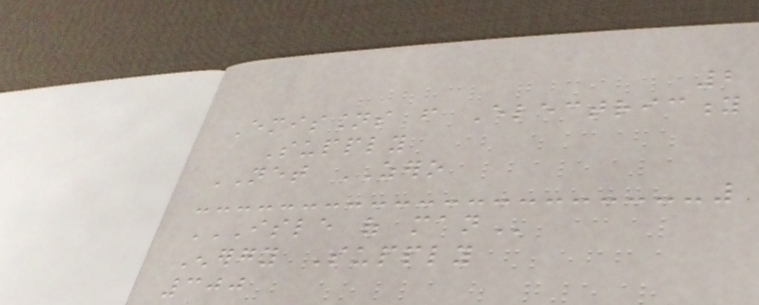2
Emissions from Electricity
Supply
NET ZERO
ISLE OF MAN
Energy Supply
300
